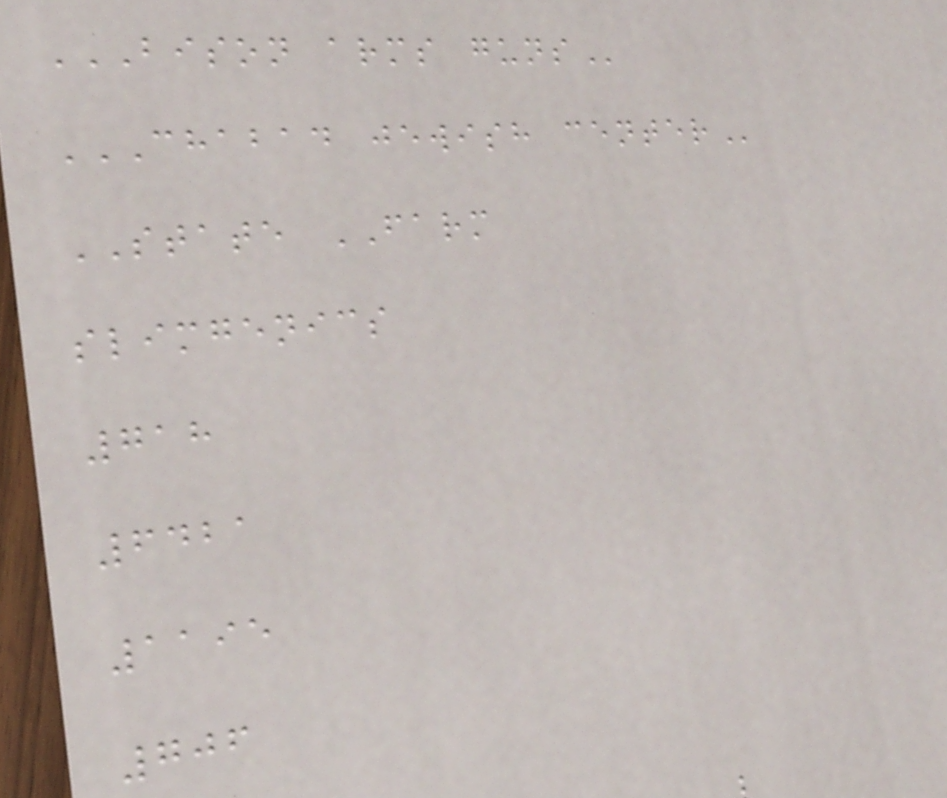BISON ARMS GUNS
CHABAD JEWISH CENTER
STATE FARM
slimgenics
718
6421
1195
706
